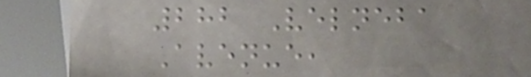282 Velneba
Avenue,
